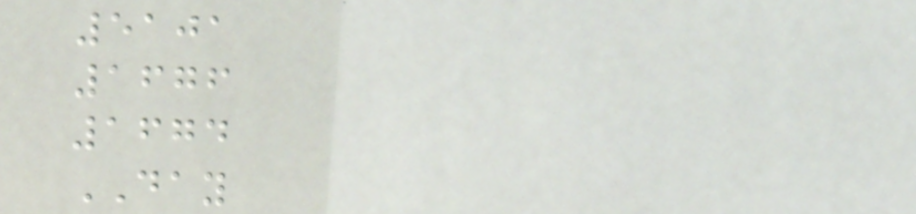5101
1676
1674
DAY
